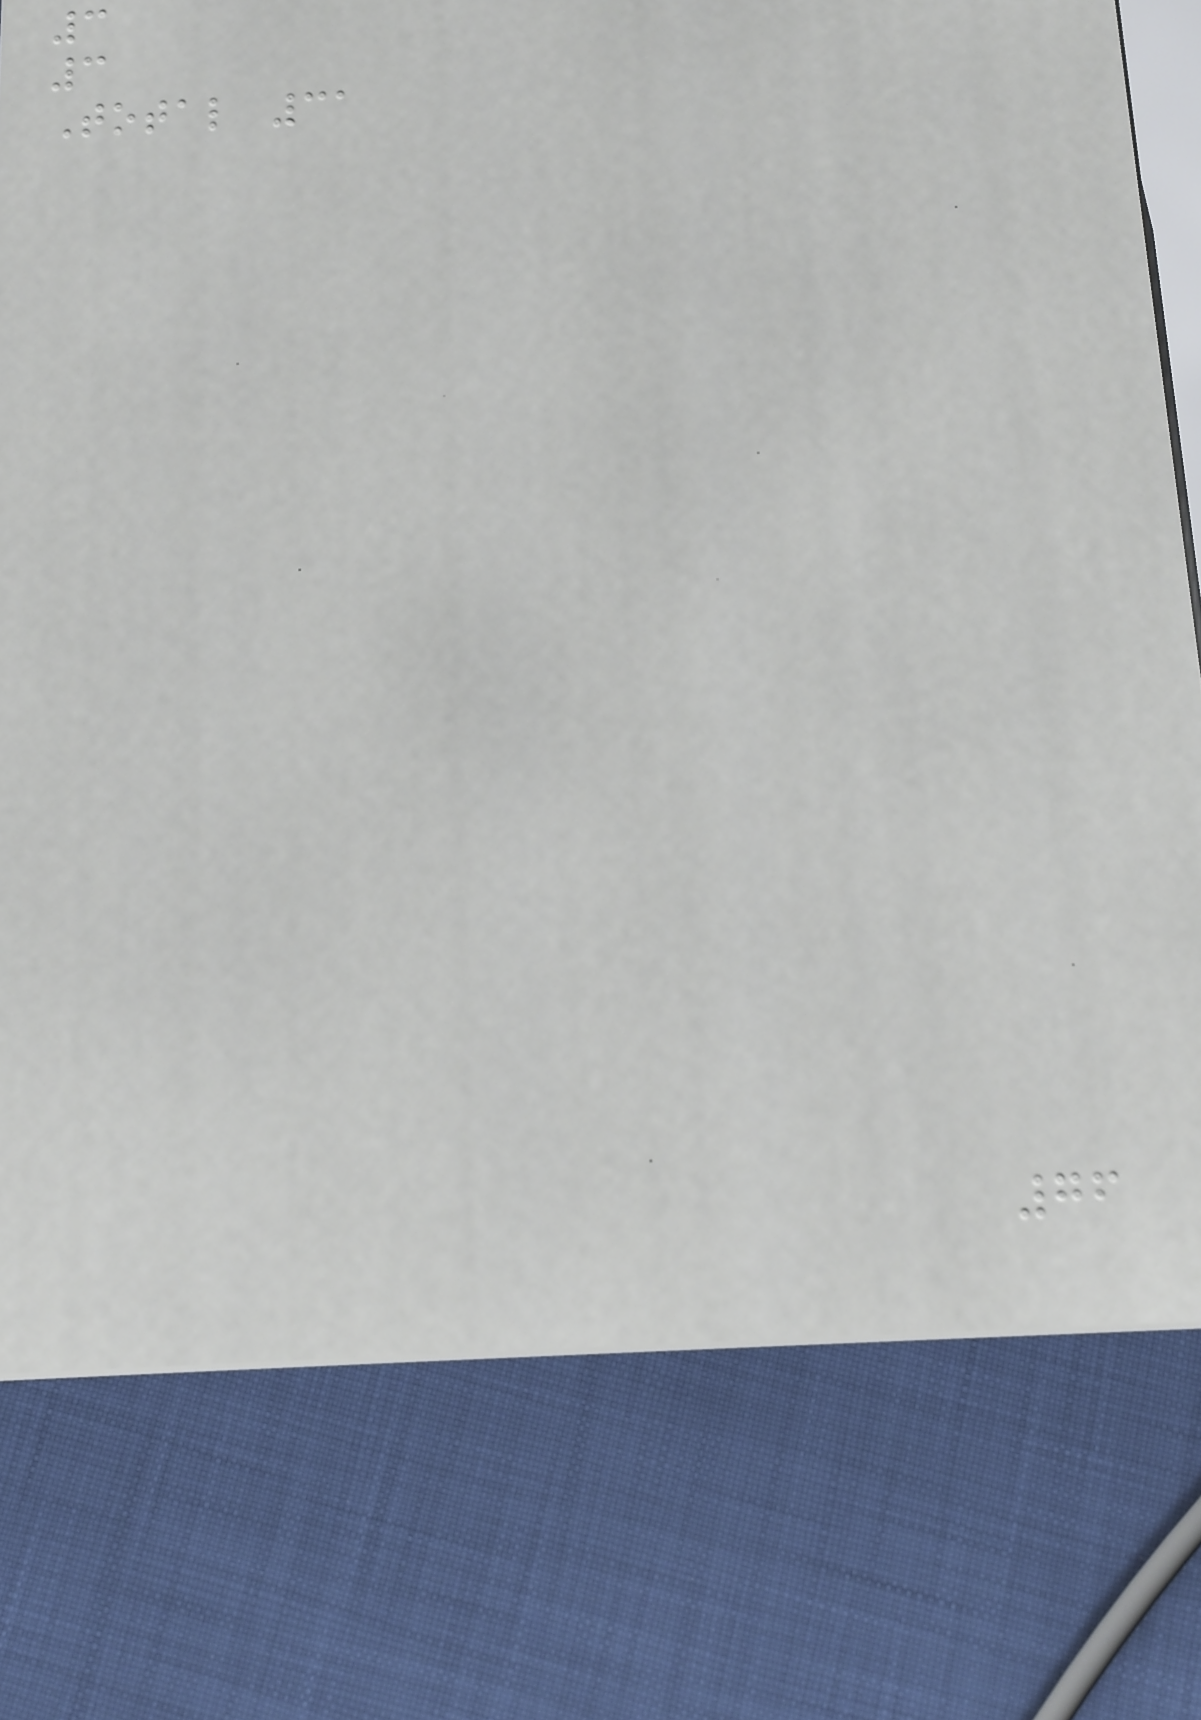3
3
Total 31
76
